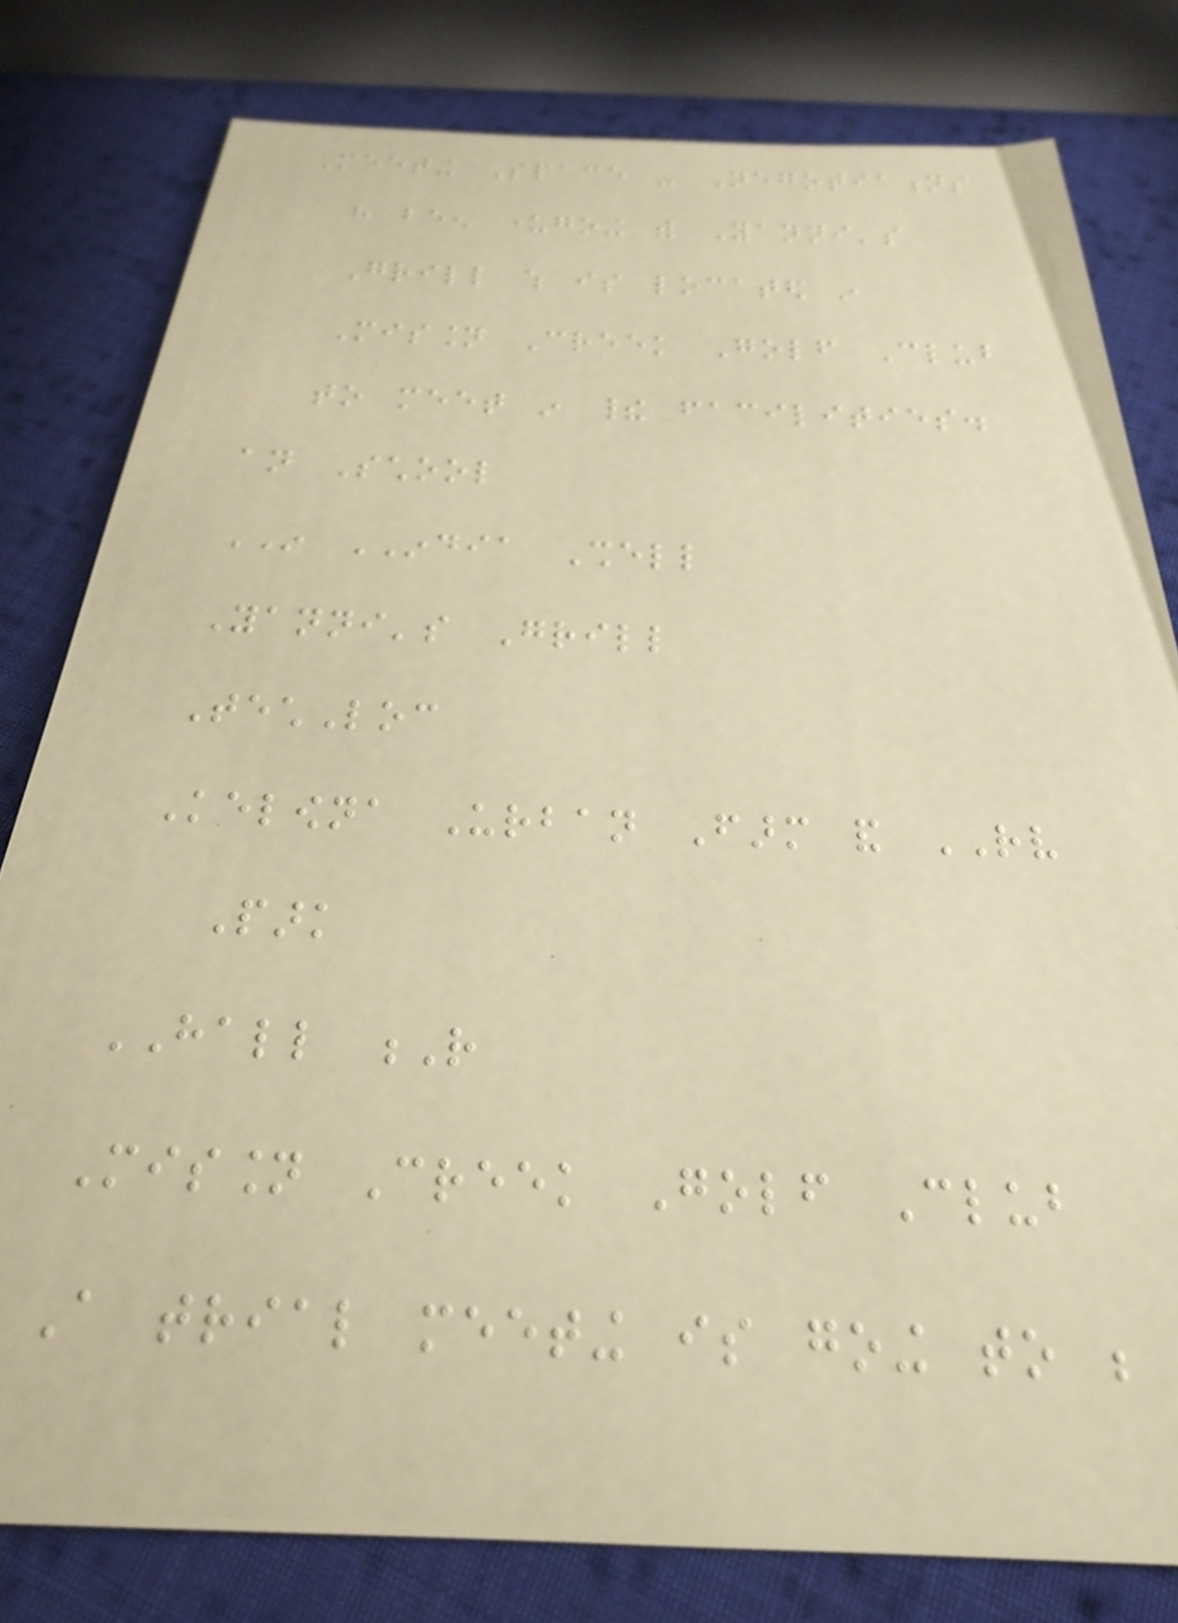Meeting Space - Negotiations
have been undergoing with Yanni's
Grill which is located in
Mission Creek Golf Club
to meet in their facilities.
an School
IN INDIA Shell
Yanni's Grill
TechLoc
Kelowna Urban Farm and RV
Park
HALL R
Mission Creek Golf Club
A trial meeting is going to be
